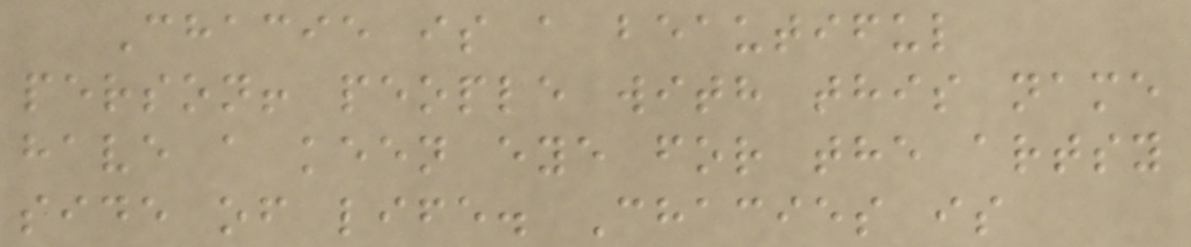Chacie is a beautiful
person! people with this name
have a keen eye for the artsy
side of life. Chacies is
